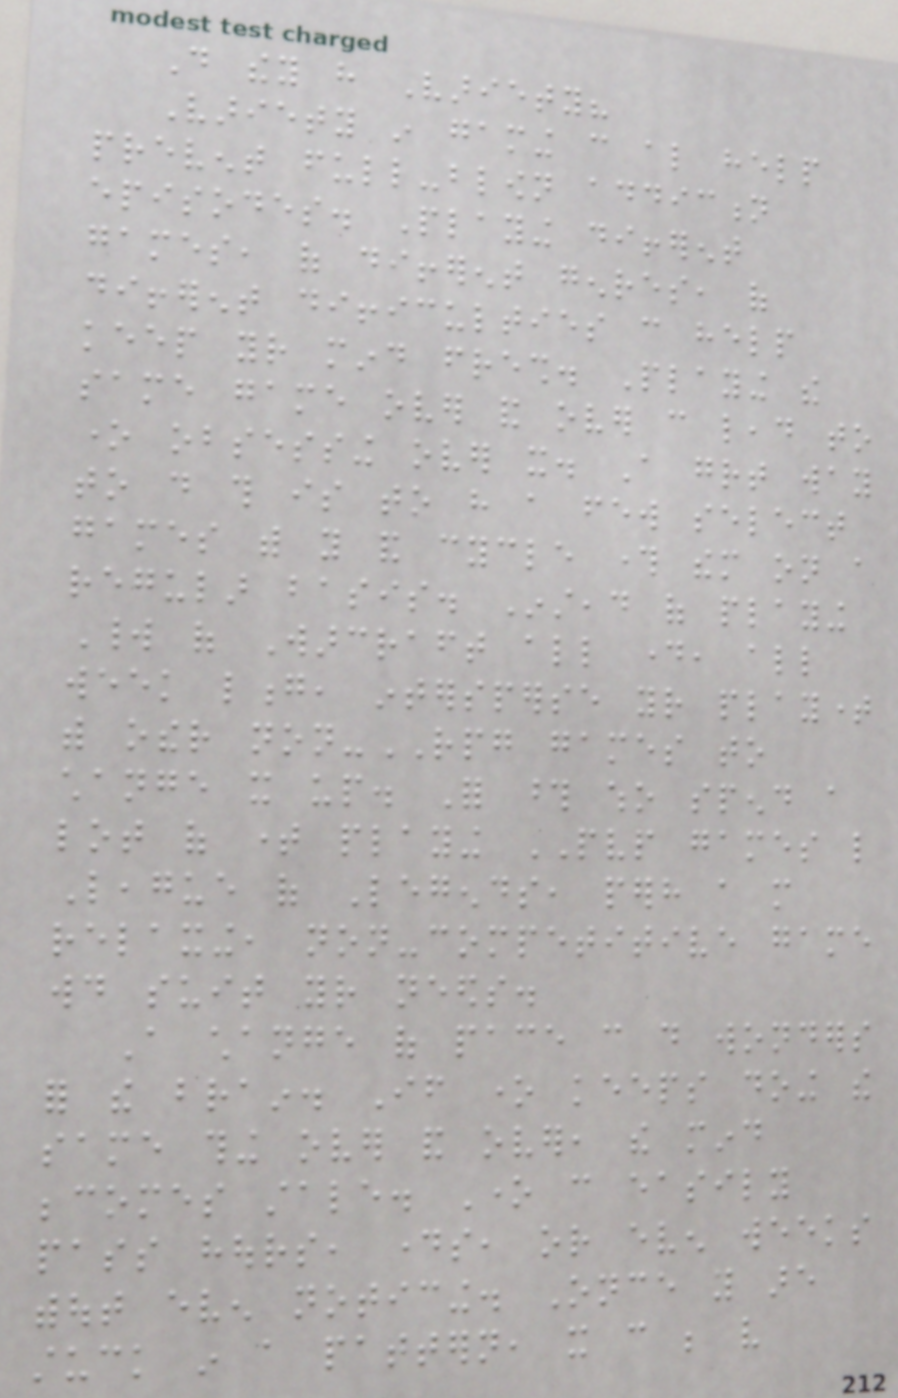Do they have Variety?
Variety in gaming can also help
prevent full-blown addiction
episodes. Playing different
games, of different genres, of
different difficulties can help
keep your mind fresh. Playing the
same game over and over can lead to
one obsessing over it. A great way
to do this is to have a few select
games with you and cycle through them on a
regular basis. Instead of playing
World of Warcraft all day, all
week long, intersperse your playtime
with other non-RPG games to
change it up. For those who spend a
lot of time playing PVP games like
League of Legends, perhaps a more
relaxing, non-competitive game
would suit your needs.
A change of pace can do wonders
for the brain. If one keeps doing the
same thing over and over, the mind
becomes stale. One can easily
pass hours, days, or even weeks
without even noticing. Once you are
stuck in a pattern, it can be very
